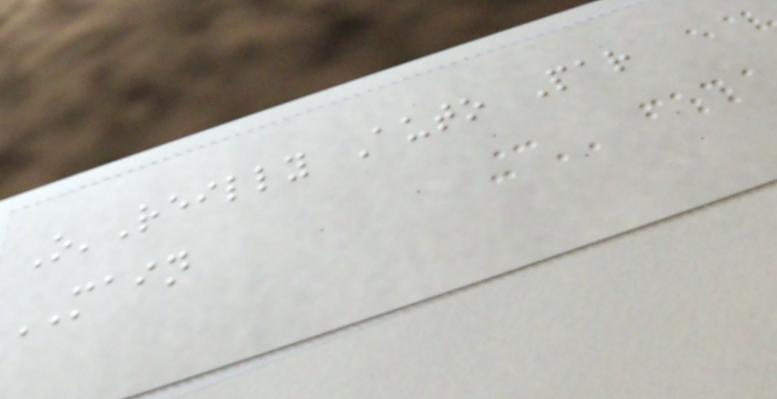O'Reilly Auto Par
MAIN
